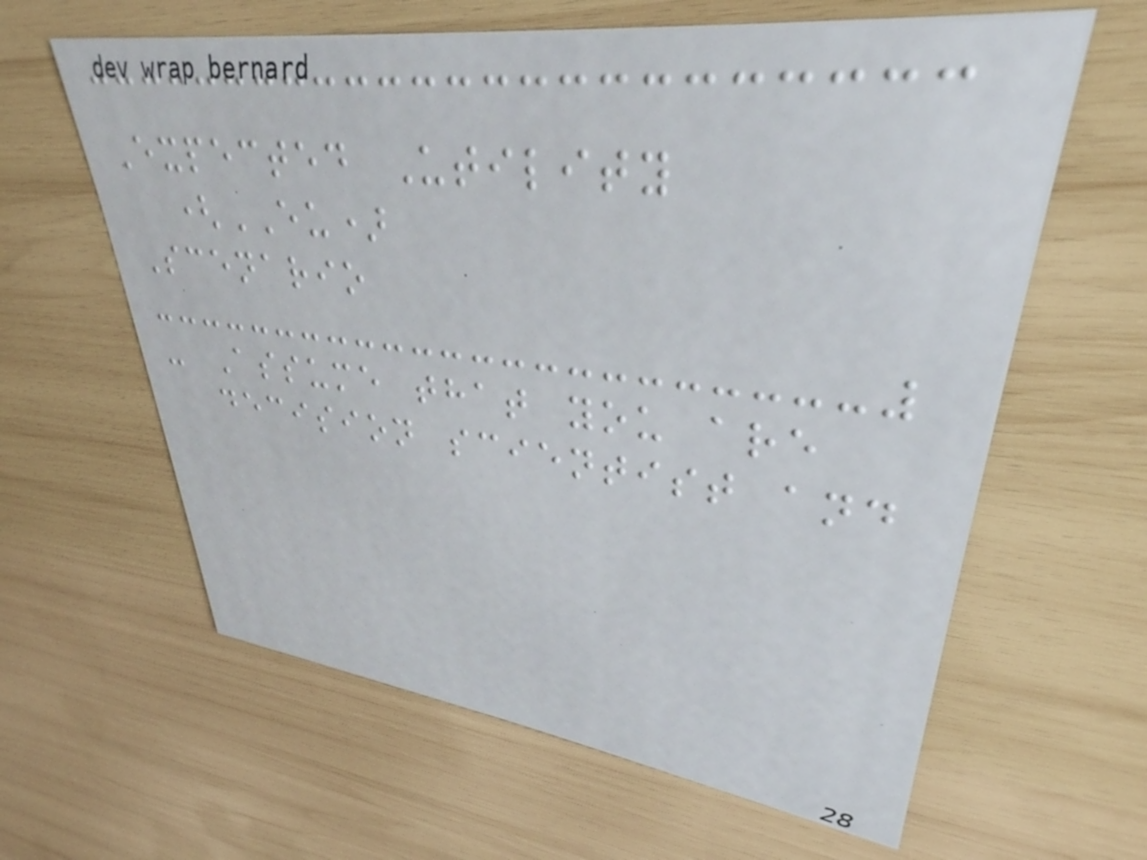Expected Utility
(EU)
Scenario
- Assume that you are
decision scientist and
